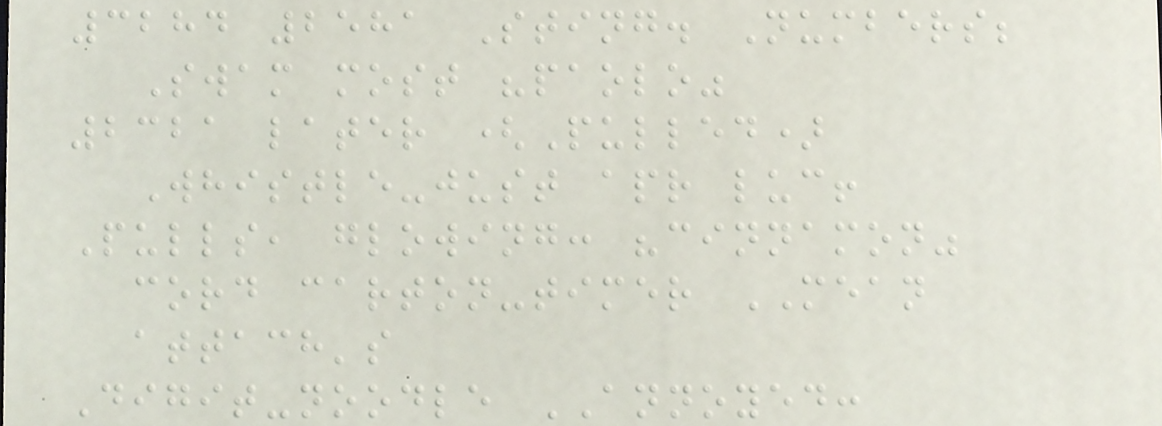3284 2581 Sting. Numbers;
Swam most "paolo"
2321 later (Pulled)
Whistle-just apr luc!
Pulls, glowing: "cinnamon"
cord carton-timer MEAN
attach's
Digit-noodle ANNOYED:
